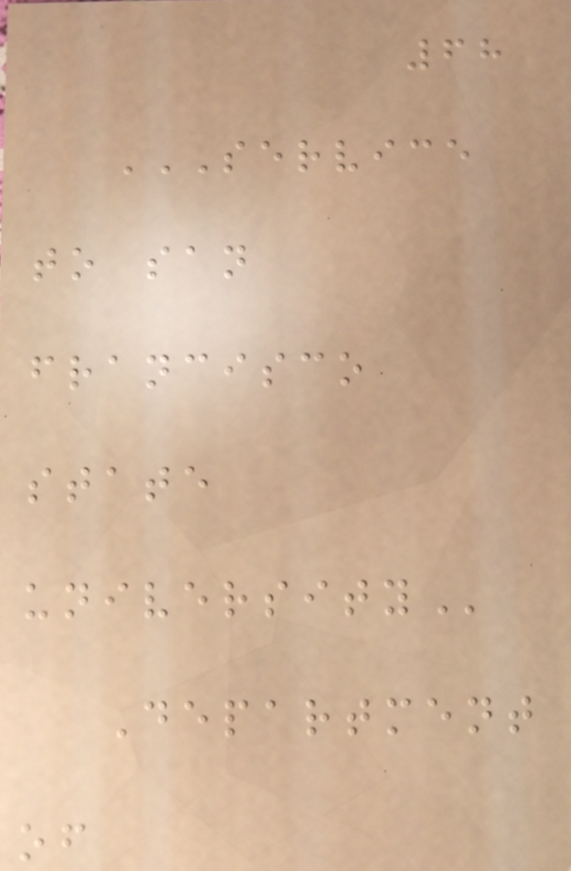68
SERVICE
TO SAN
FRANCISCO
STATE
UNIVERSITY
Department
of
